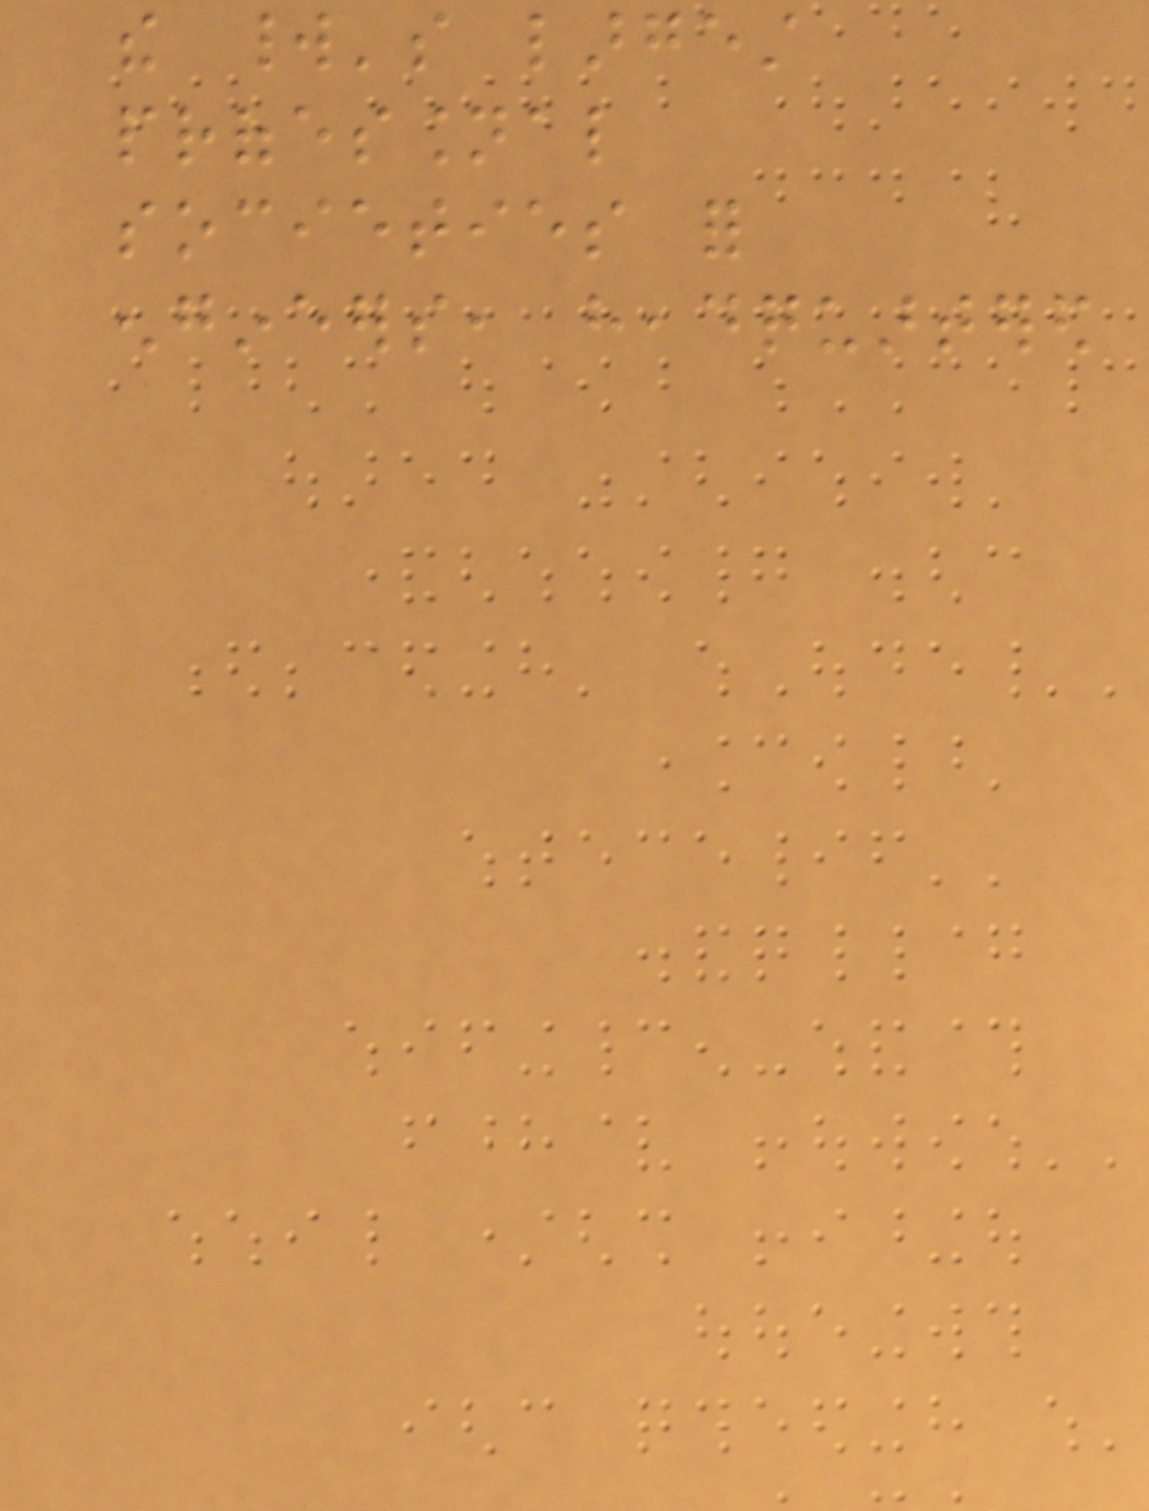the world's largest
professional
societies for
engineers, headquartered
